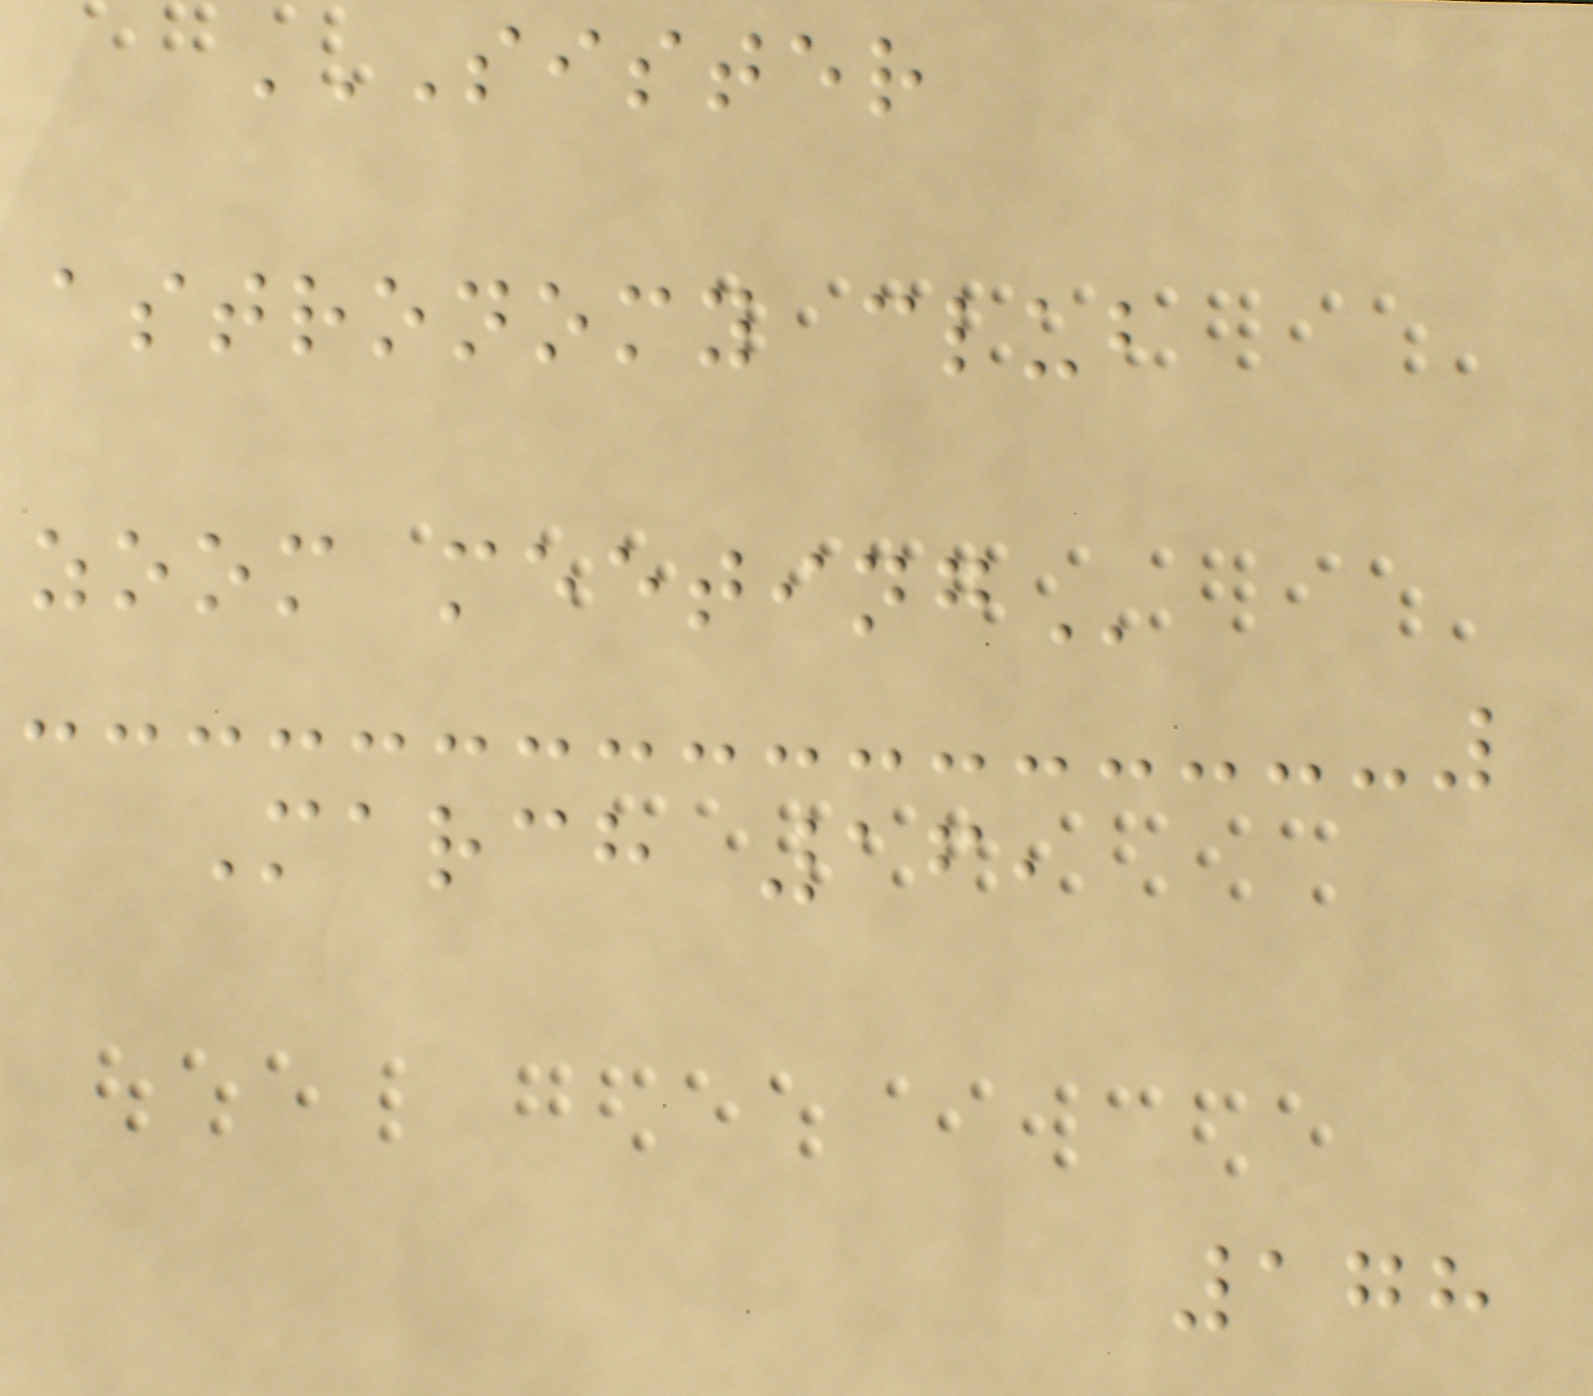SISTER
ASTRONOMY CLUB
ZOOM MEETING
March 16,
178
